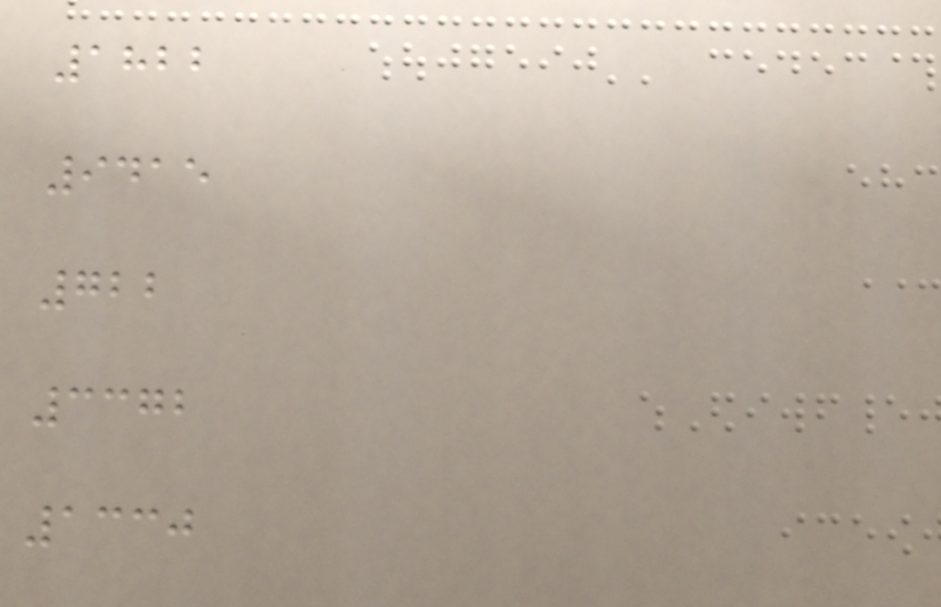1822
9415
722
3372
1330
